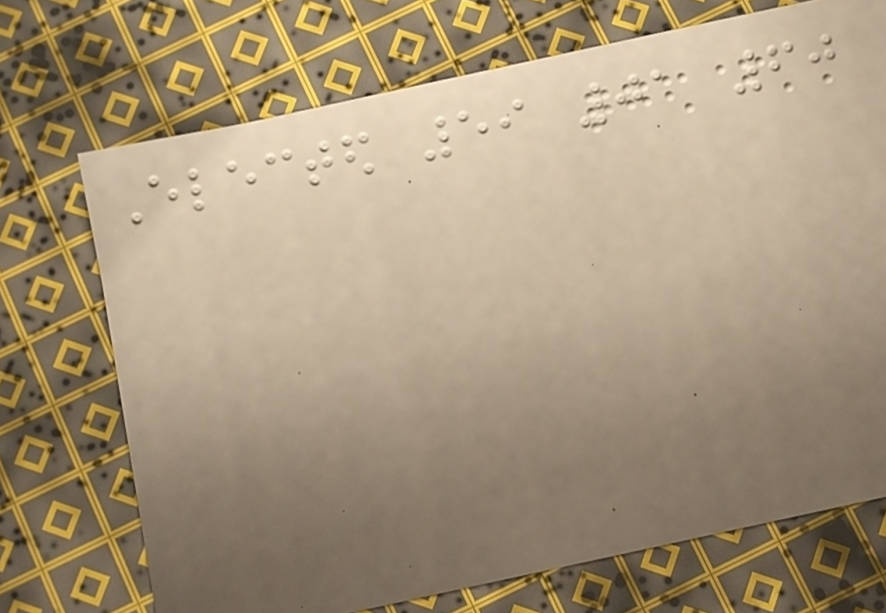Elected 59 01 60
